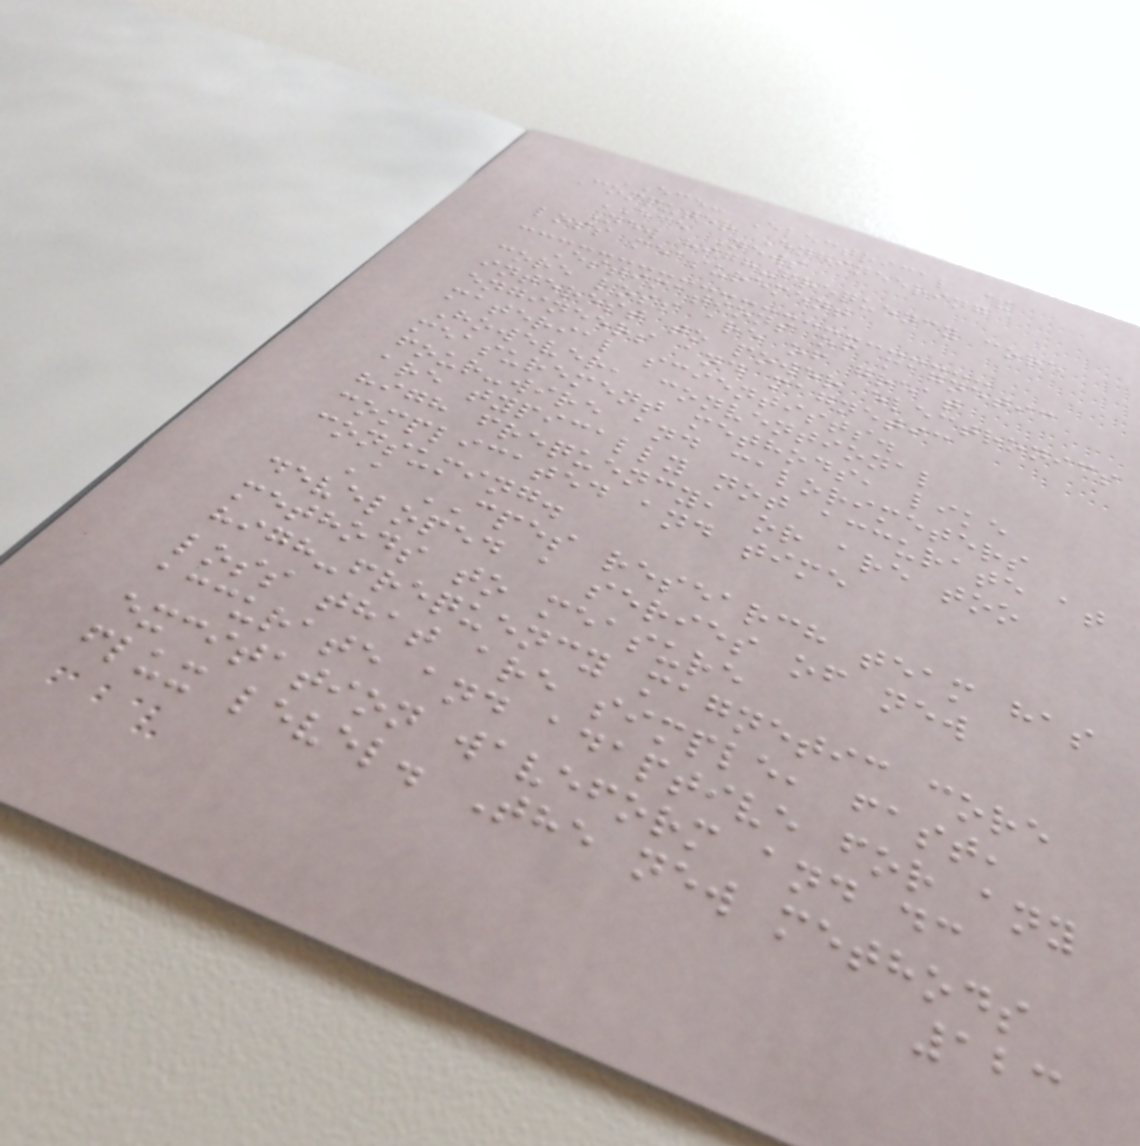ECE: Electrical &
Computer Engineering
ECE News
New high-frequency core
loss measurement
Estimations of magnetic
core loss are of great
interest to power electronics
engineers and magnetic
material scientists.
However, conventional
measurement methods, like
four-wire and calorimeters
are typically not accurate at
high frequency, or are too
complicated and time
consuming.
A CPES research team has
developed a series of new
methods to measure
high-frequency magnetic core
loss that are simple, fast,
accurate and adaptive for any
excitation waveform and dc
flux level. The new methods
123
